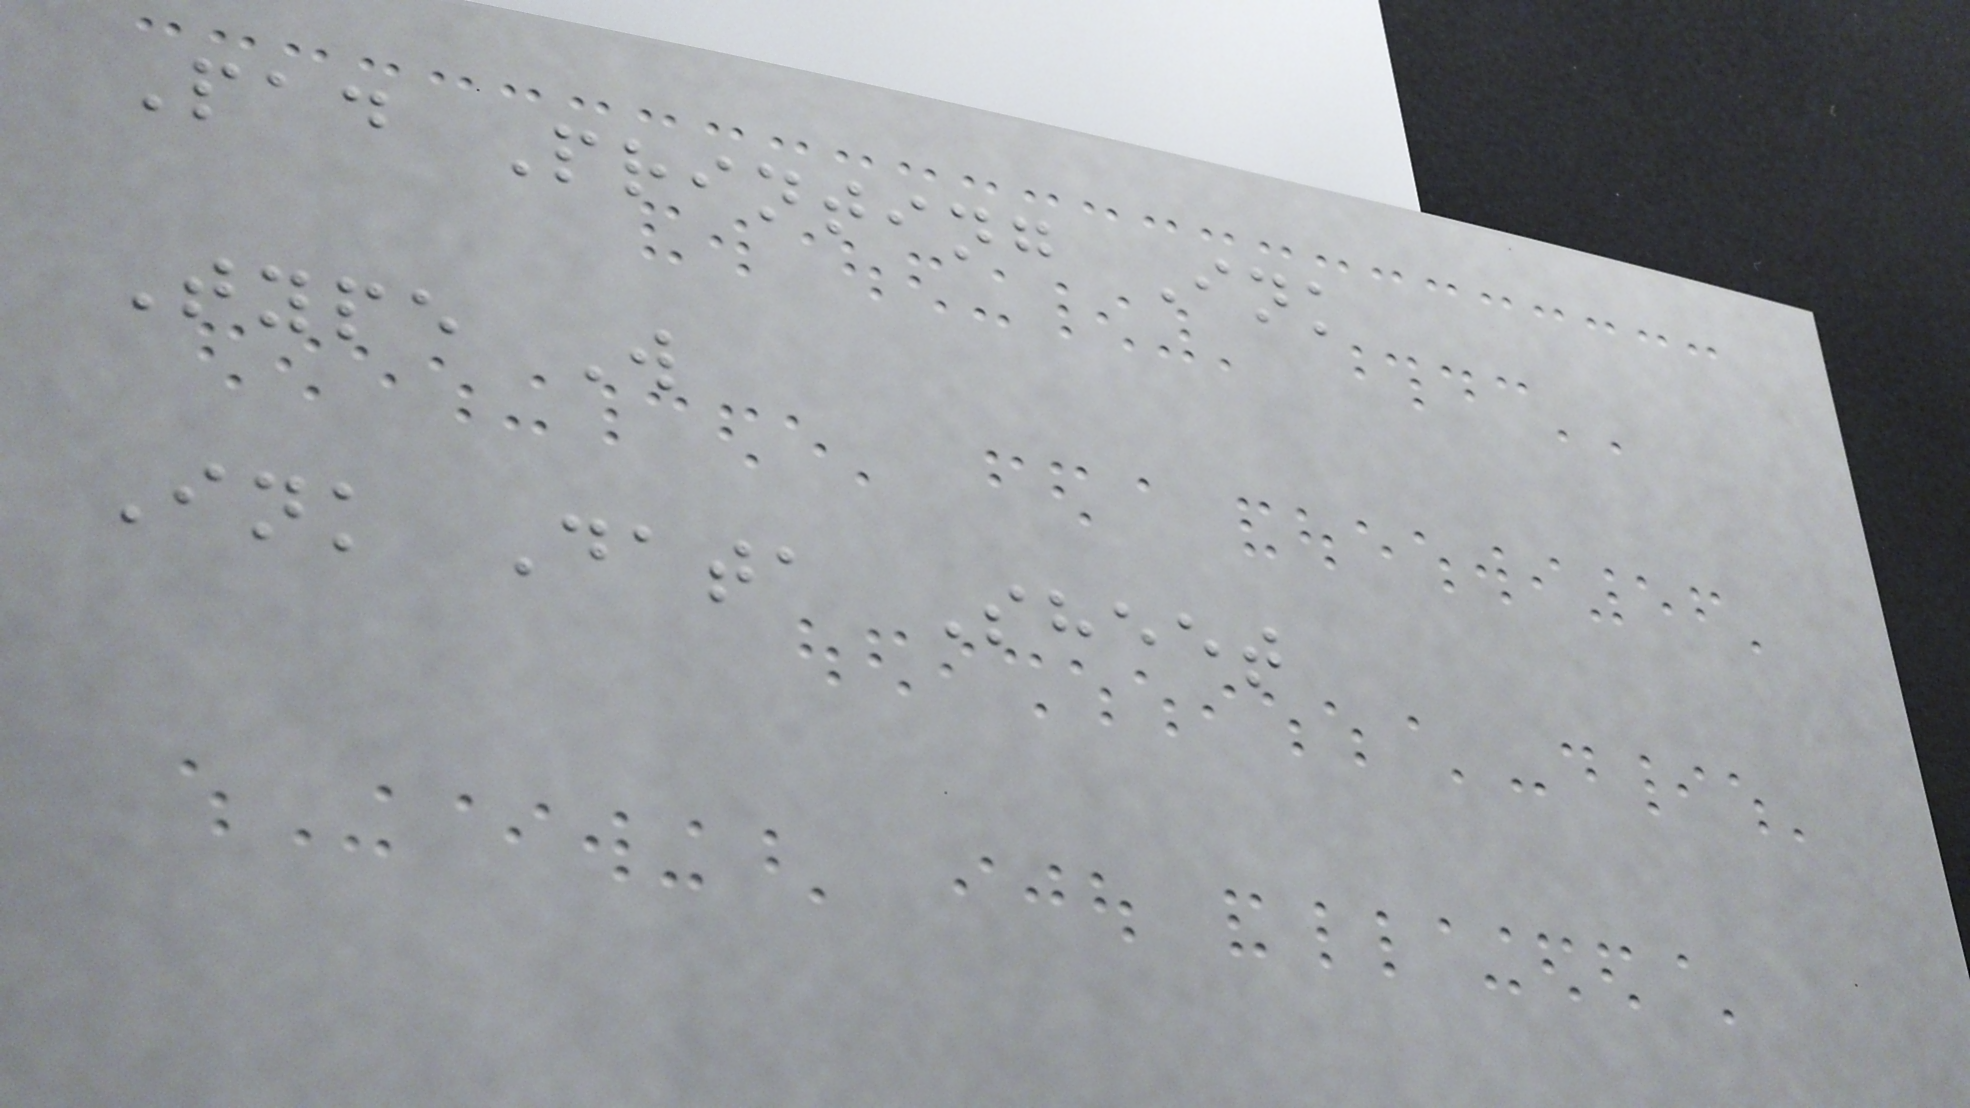Pad Printing Ink
Type W
Ink Data Sheet
